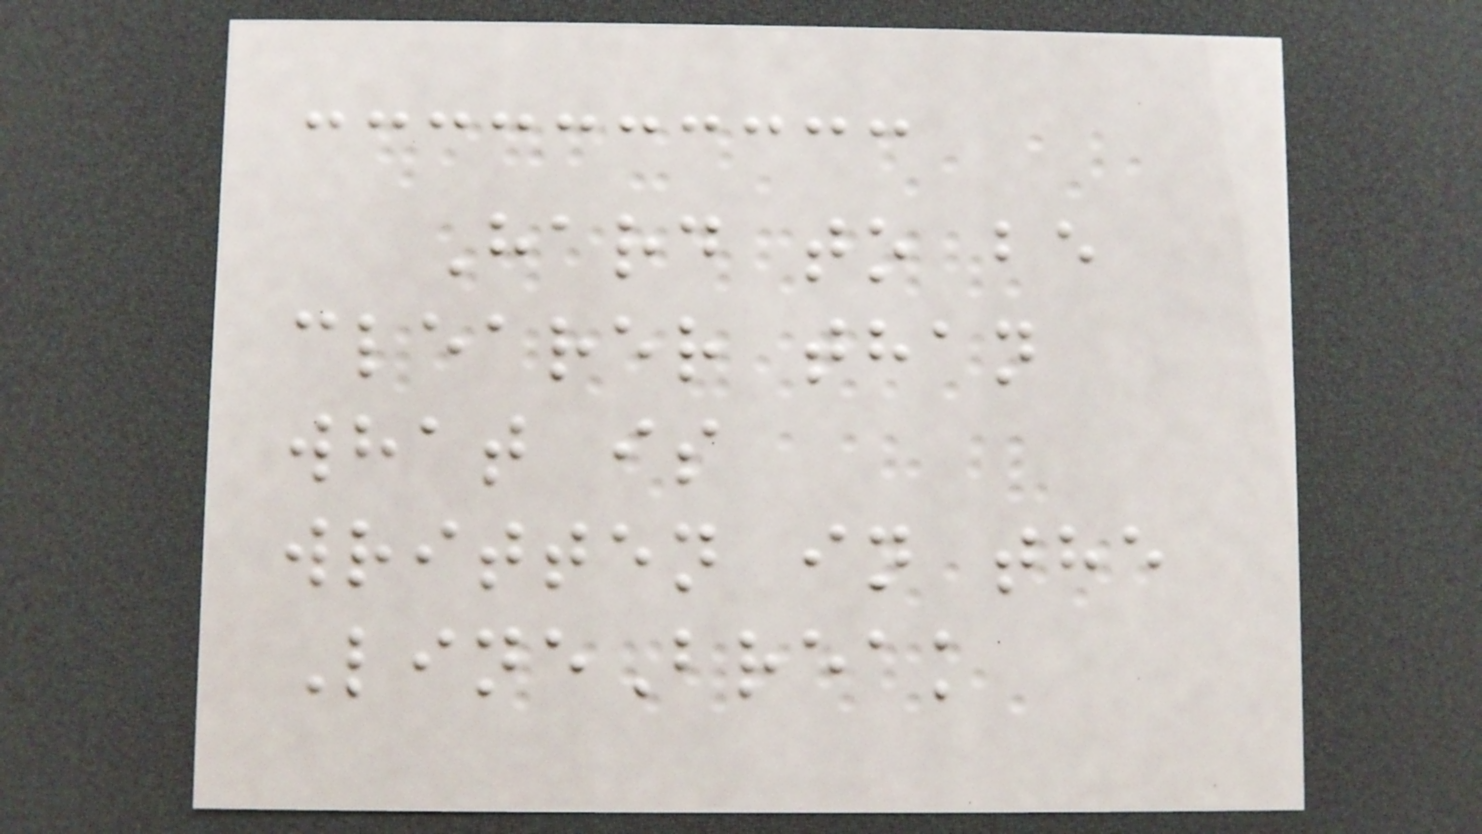Hard to be
clearer than
what is
written in the
LineBreak
